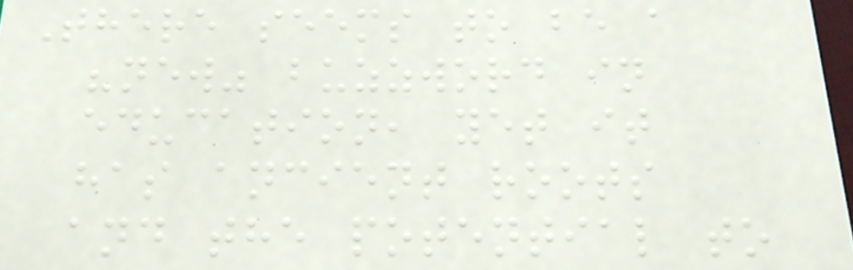There seems to be a
"new" buzzword in
education, yet it
has ancient roots
and the potential to
